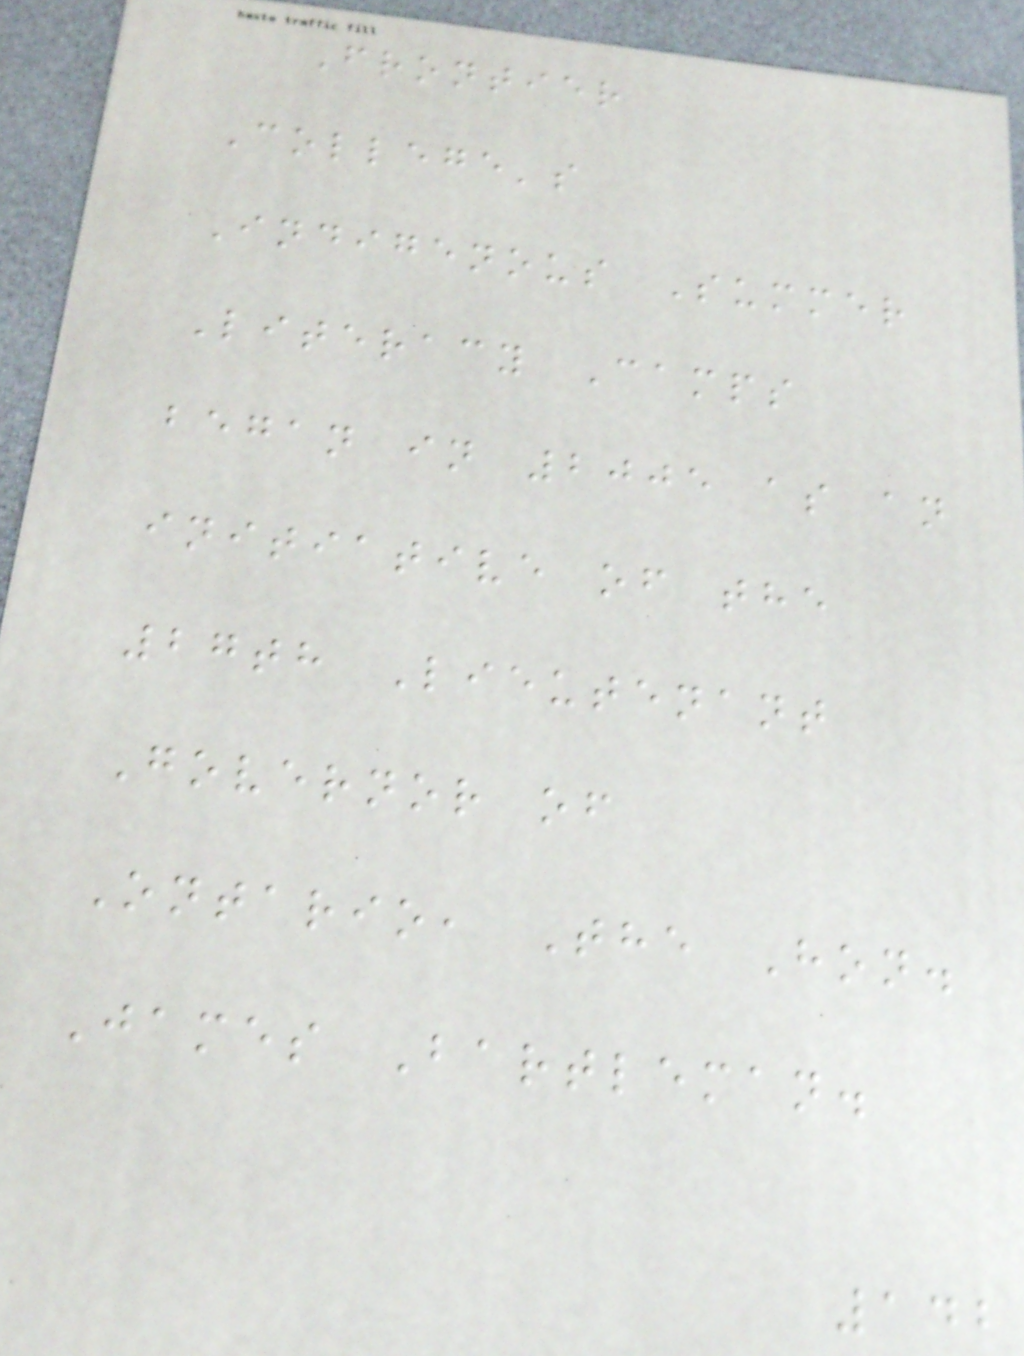Frontier
College's
Indigenous Summer
Literacy Camps
began in 2005 as an
initiative of the
27th Lieutenant
Governor of
Ontario, The Hon.
James Bartleman.
142
